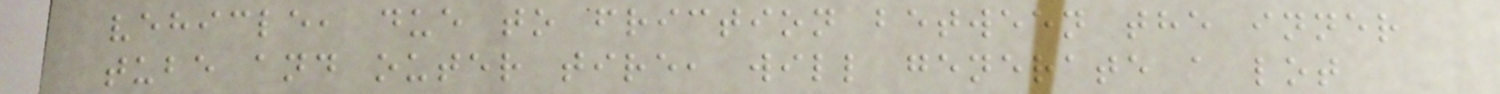vehicle, due to friction between the inner
tube and outer tire, will generate a lot
